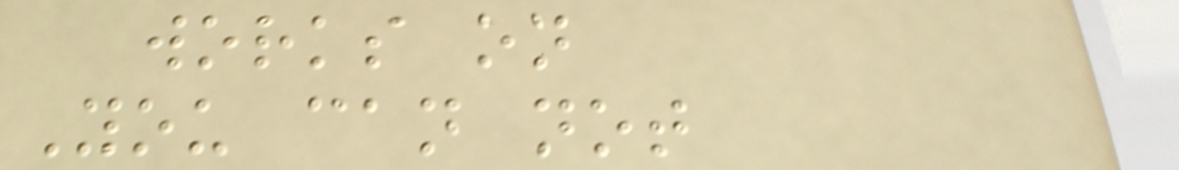works on
You can not
